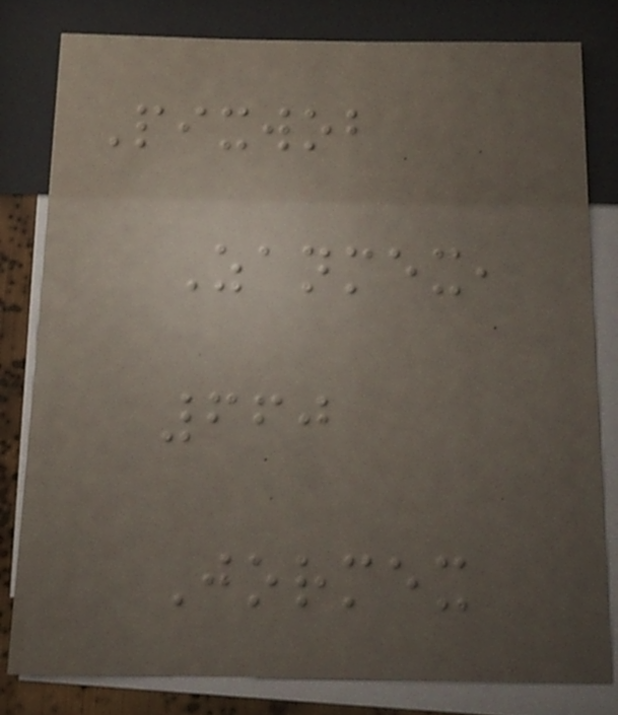Pixwob
Zanmex,
660
Jormex
